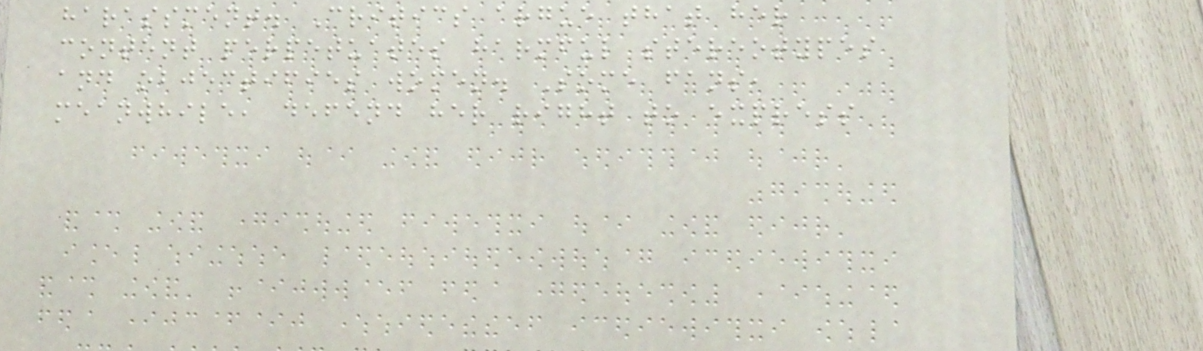harassment. Critics argue that her
content perpetuates harmful stereotypes
and objectifies women. Some fans,
meanwhile, defend her right to express
